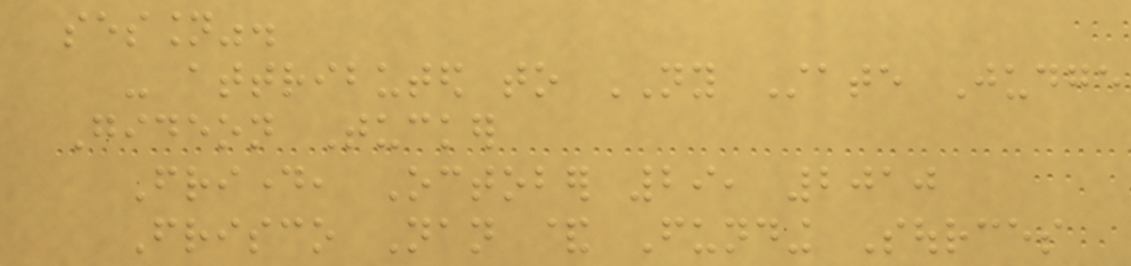session".
- attributed to NY State Judge
Gideon Tucker
Friday, October 29, 2010
Frisco Nan & Funding Sources
